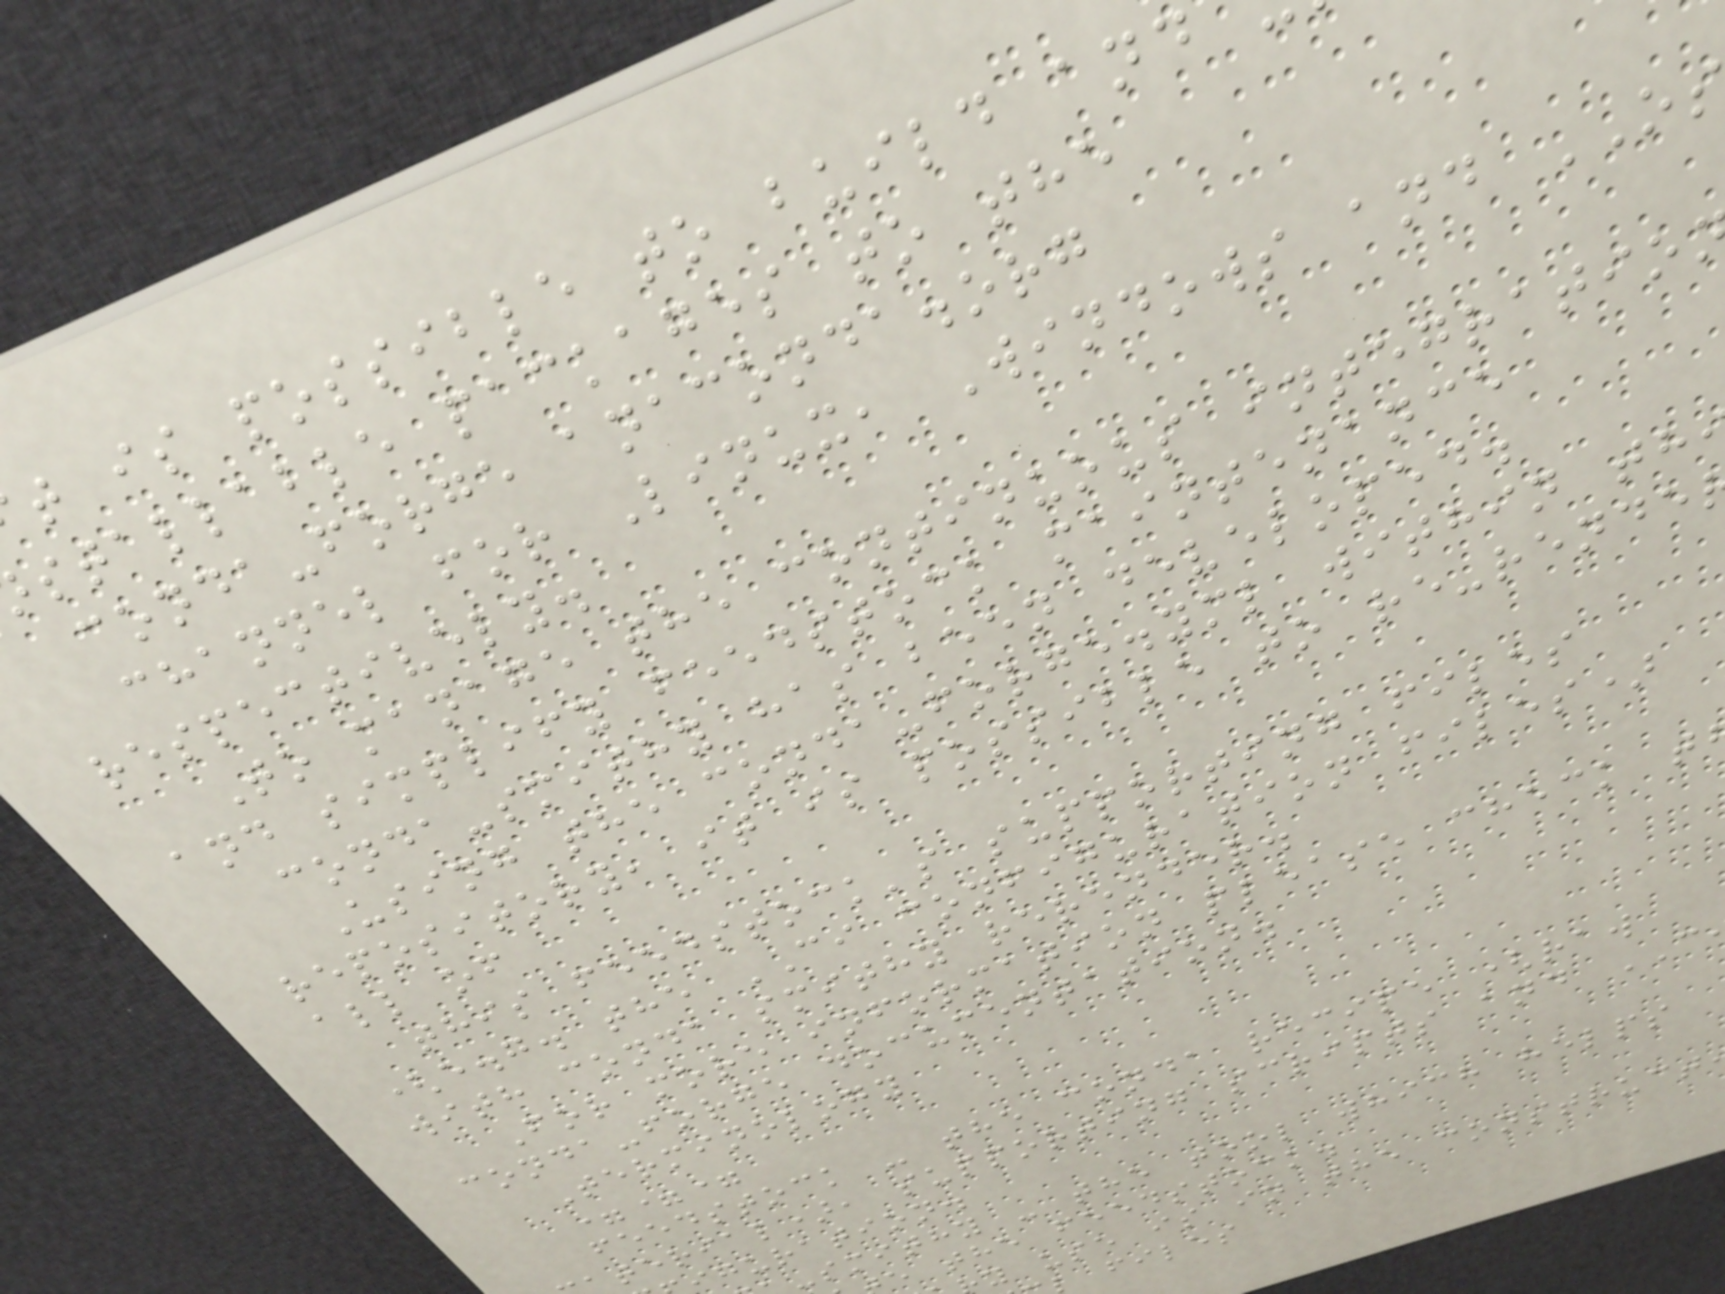t is possible to build and
stallable packages to the
conda-forge anaconda.org
channel for Linux, Windows and OS
respectively.
To manage the continuous integratio
and simplify feedstock maintenance
conda-smithy has been developed.
Using the conda-forge.yml within th
repository, it is possible to re-rende
all of
this feedstock's supporting files
(e.g. the CI configuration files)
with conda smithy rerender.
For more information please check t
conda-forge documentation.
Terminology
===
feedstock - the conda recipe (raw
terial), supporting scripts and
iguration.
-smithy - the tool which helps
e the feedstock.
y use is in the construct
